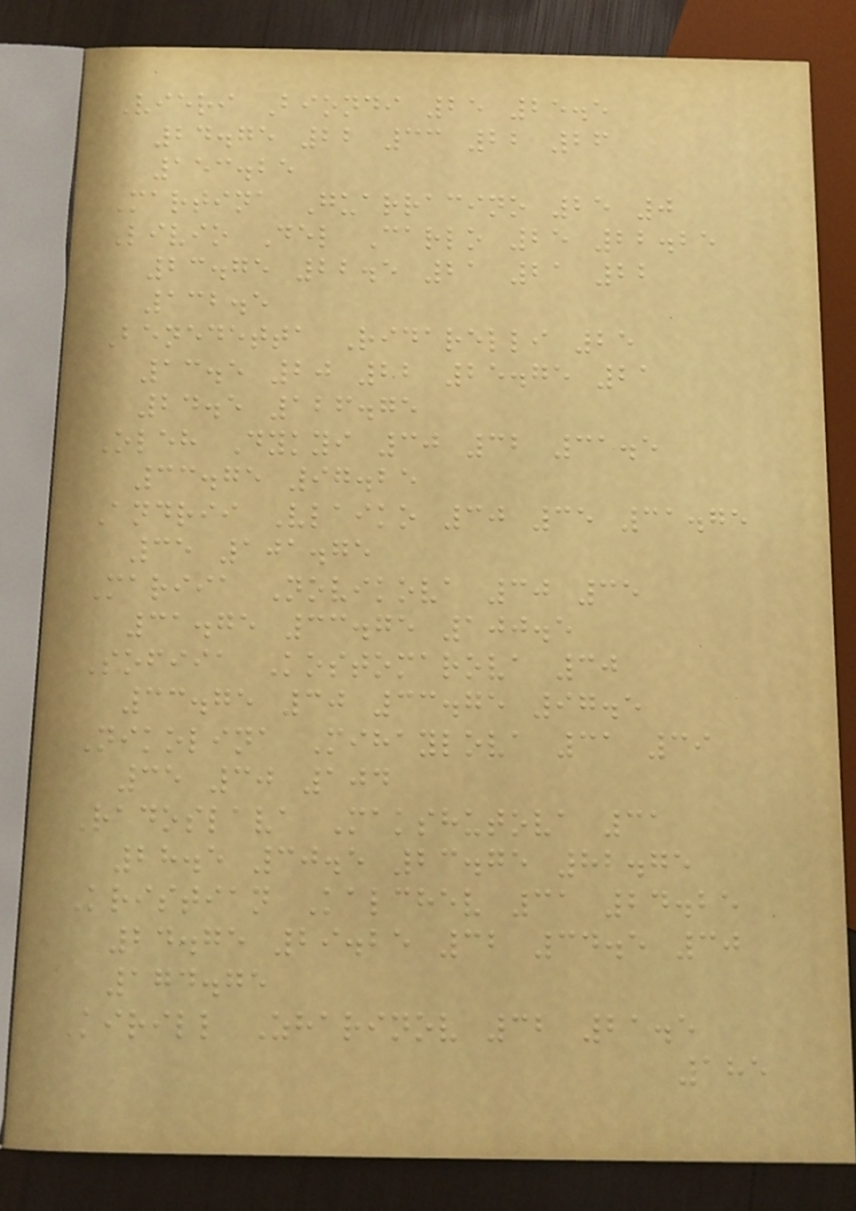Vieri Biondi 25 25.5
24.75 22 33 22 26
153.25
Martina Guarracino 25 0
Livio Del Carlo 25 22.25
23.75 22.5 21 21 22
132.5
Benedetta Ridarelli 25
13.5 20 22 25.75 21
24.5 126.75
Oleh Dykyi 30 32 31.5
33.75 97.25
Andrii Vlaiko 30 35 31.75
35 101.75
Mariia Novikova 30 35
31.75 33.75 100.5
Sofiia Kostomarova 30
33.75 30 33.75 97.5
Nikolina Mihaylova 31 39
35 30 104
Radoslava Makshutova 31
28.5 30.5 23.75 82.75
Kristian Kalchev 31 24.25
24.75 29.25 32 34.5 30
174.75
Kirill Zharinov 32 21.5
185
